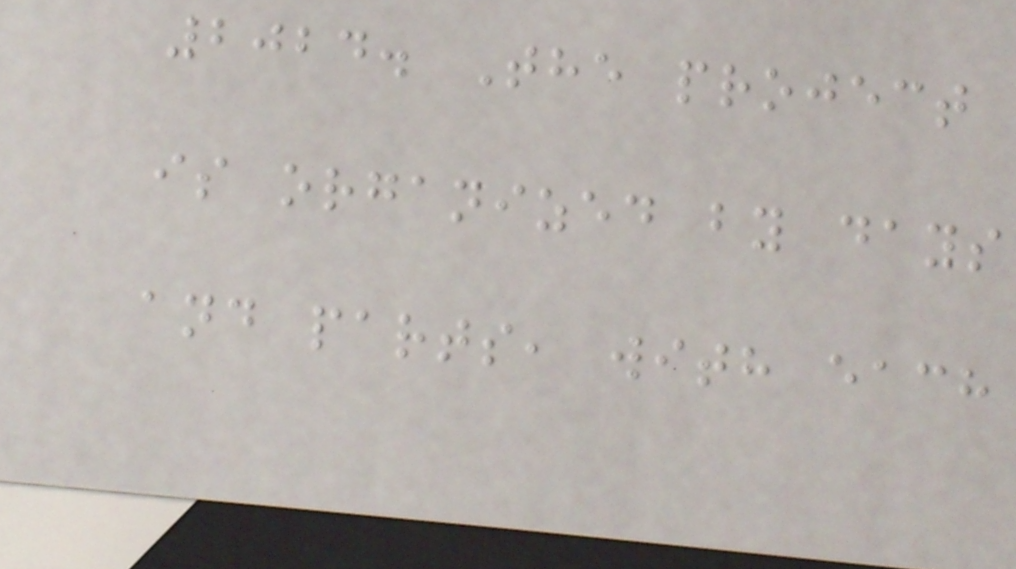2024. The project
is organized by days
and parts, with each
